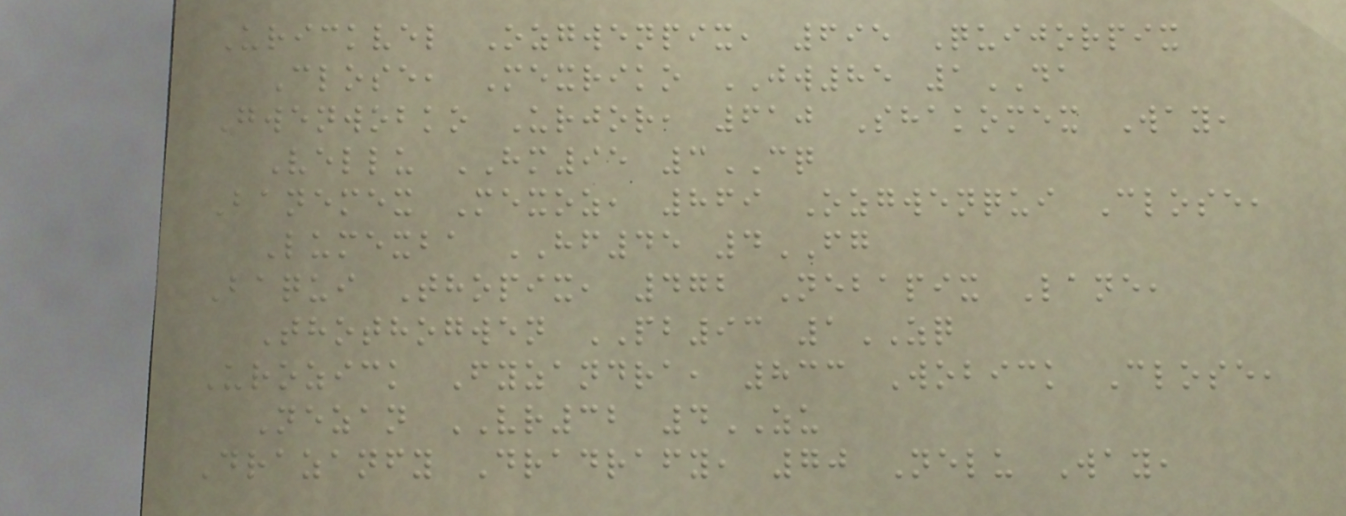Urickvel Ozgwenpix, 695 Quijorpix
Close, Mexriko JW85 1DA
Gwenwobko Urjor, 610 Shakomex Way,
Vellu HM95 3CQ
Banemex Mexoz, 869 Ozgwenqui Close,
Lumexba HF45 4FG
Baqui Thopix, 472 Nebapix Lane,
Thothogwen PB93 1ZQ
Urozick Fyzandra, 833 Wobick Close,
Nezan VR32 4ZU
Drazanfy Dradrafy, 70 Nelu Way,
